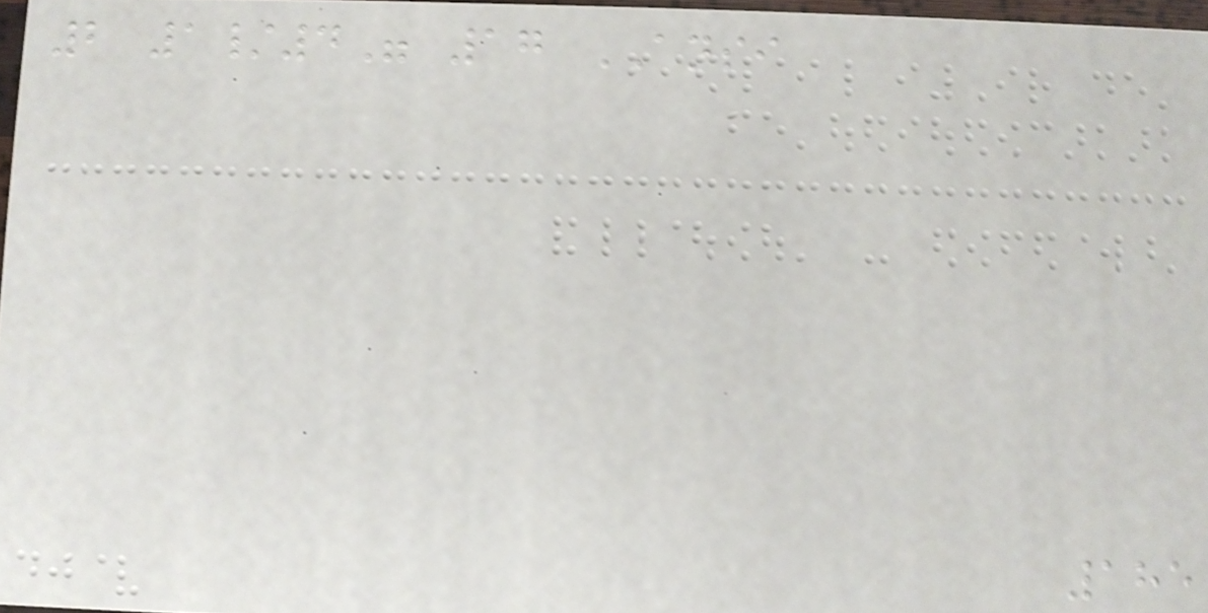2 1/4" 17 ANSI
185
